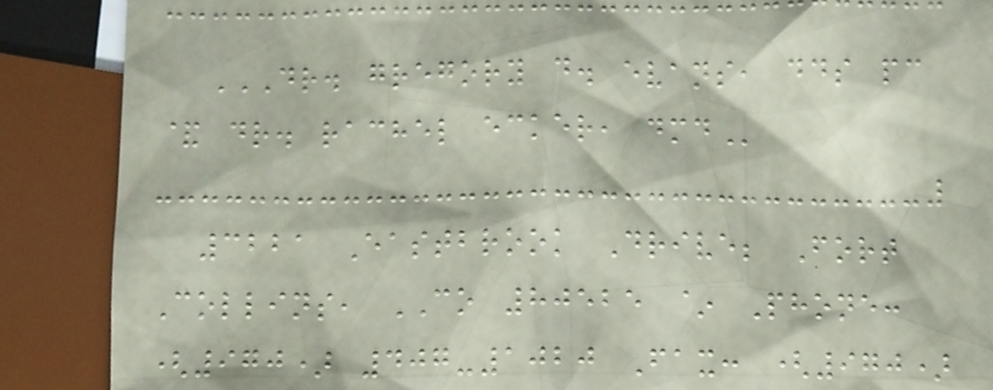DR. GREGORY D. EVANS, DDS PC
& DR. RACHEL ECKER, DMD
3221 Eastbrook Drive; Fort
Collins, CO 80525 ~ Phone:
(970) 407-1020 Fax: (970)
